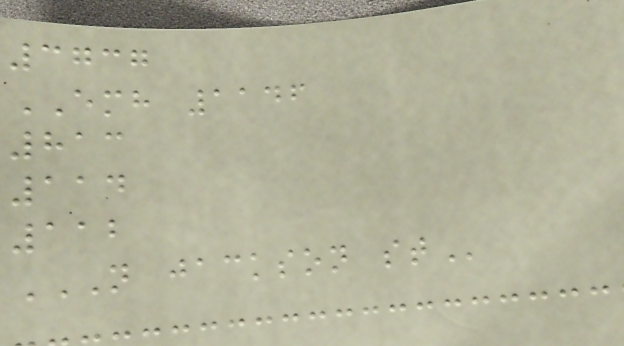3737
EMH 1146
813
114
112
N JACKSON ST
